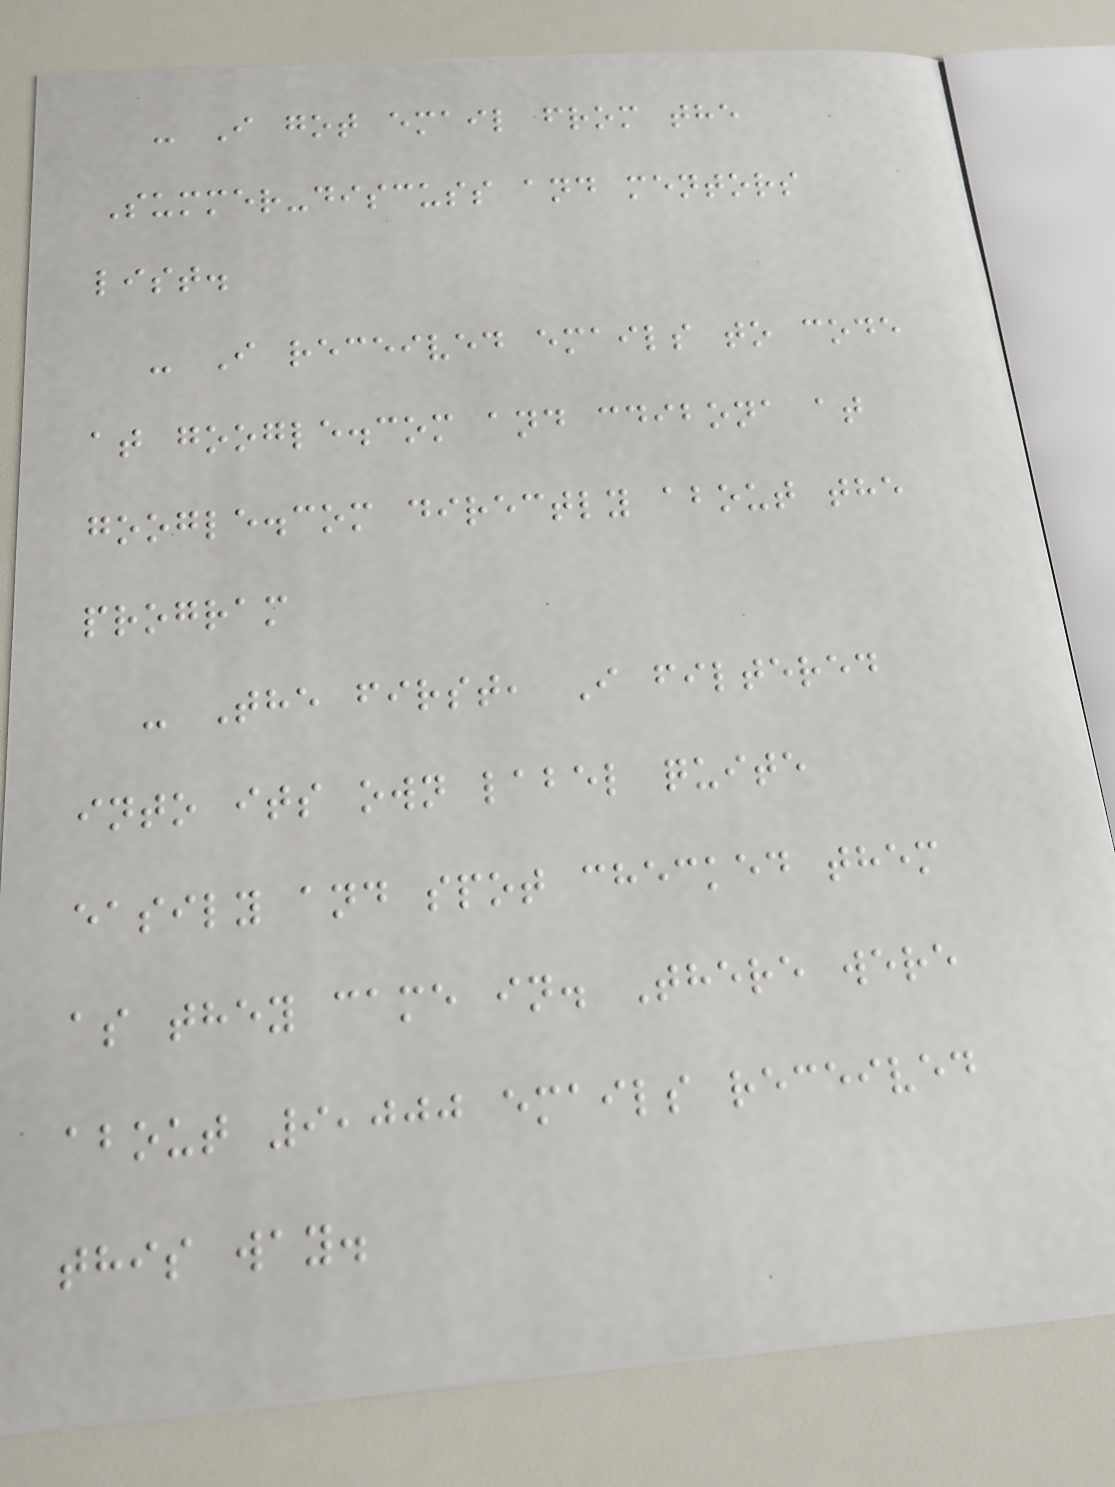- I got email from the
Summer-discuss and mentors
list.
- I received emails to code
at google.com and cdibona at
google.com directly about the
program
- The first, I filtered
into its own label quite
easily and spot checked them
as they came in. There were
about 9,000 emails received
this way.
